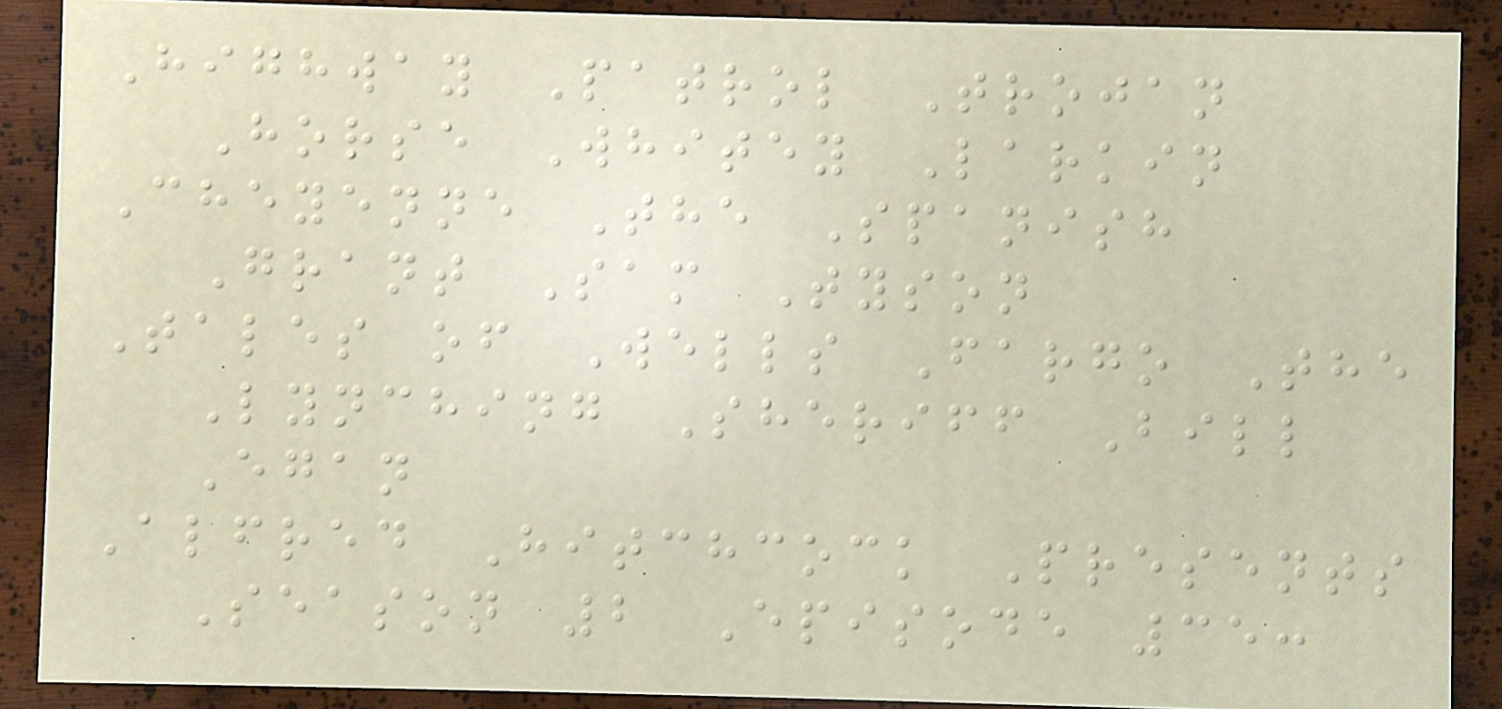Highway Patrol Trojan
Horse Whitey Larkin
Cheyenne The Spanish
Grant Sam Tyson
Tales of Wells Fargo The
Lynching Sheriff Bill
Egan
Alfred Hitchcock Presents
Season 2 Episode 35:
